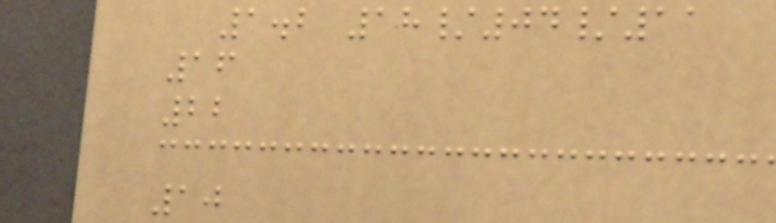1.2 18/04/11
16
22
10
